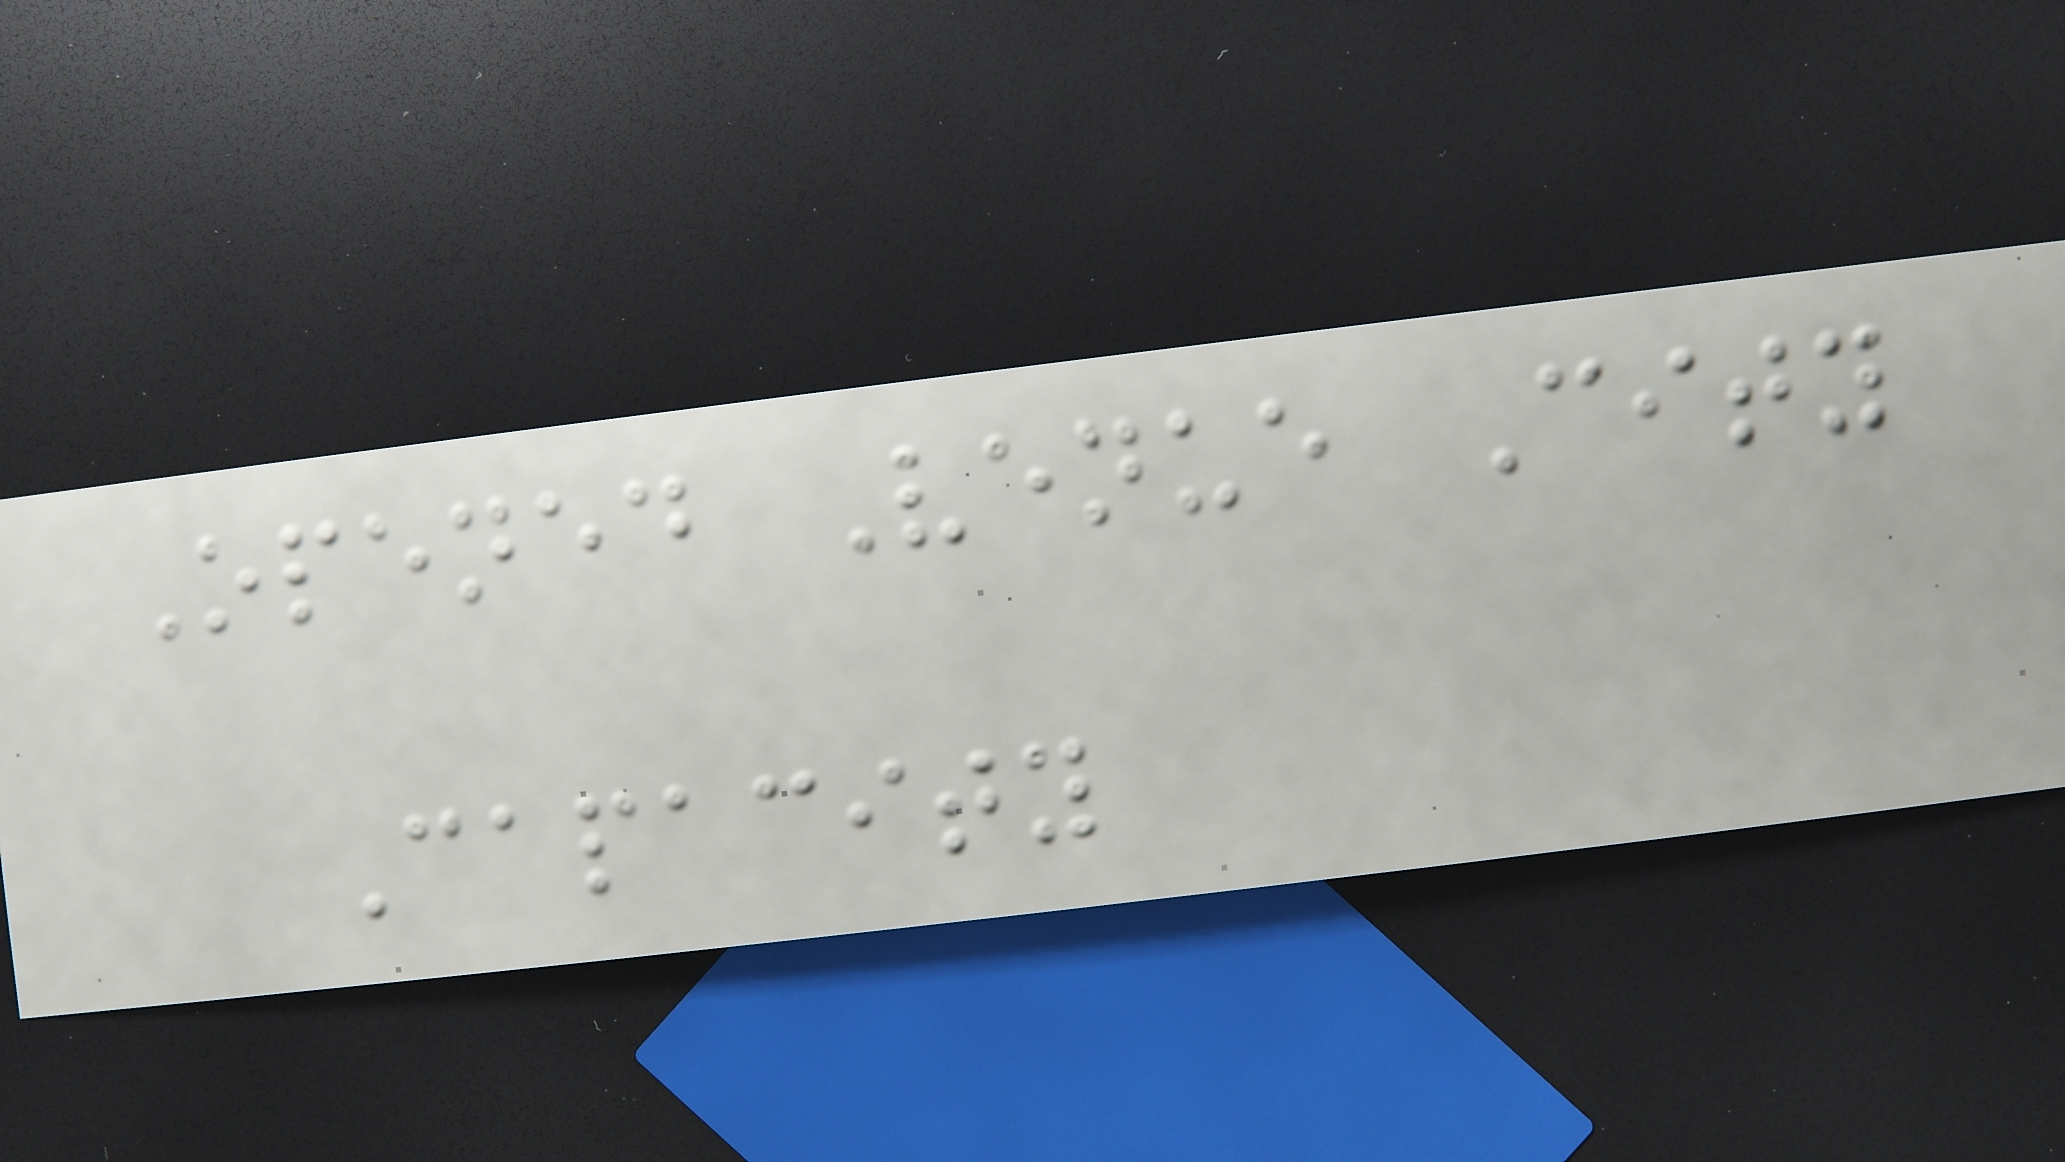Opened Venue City
Capacity
